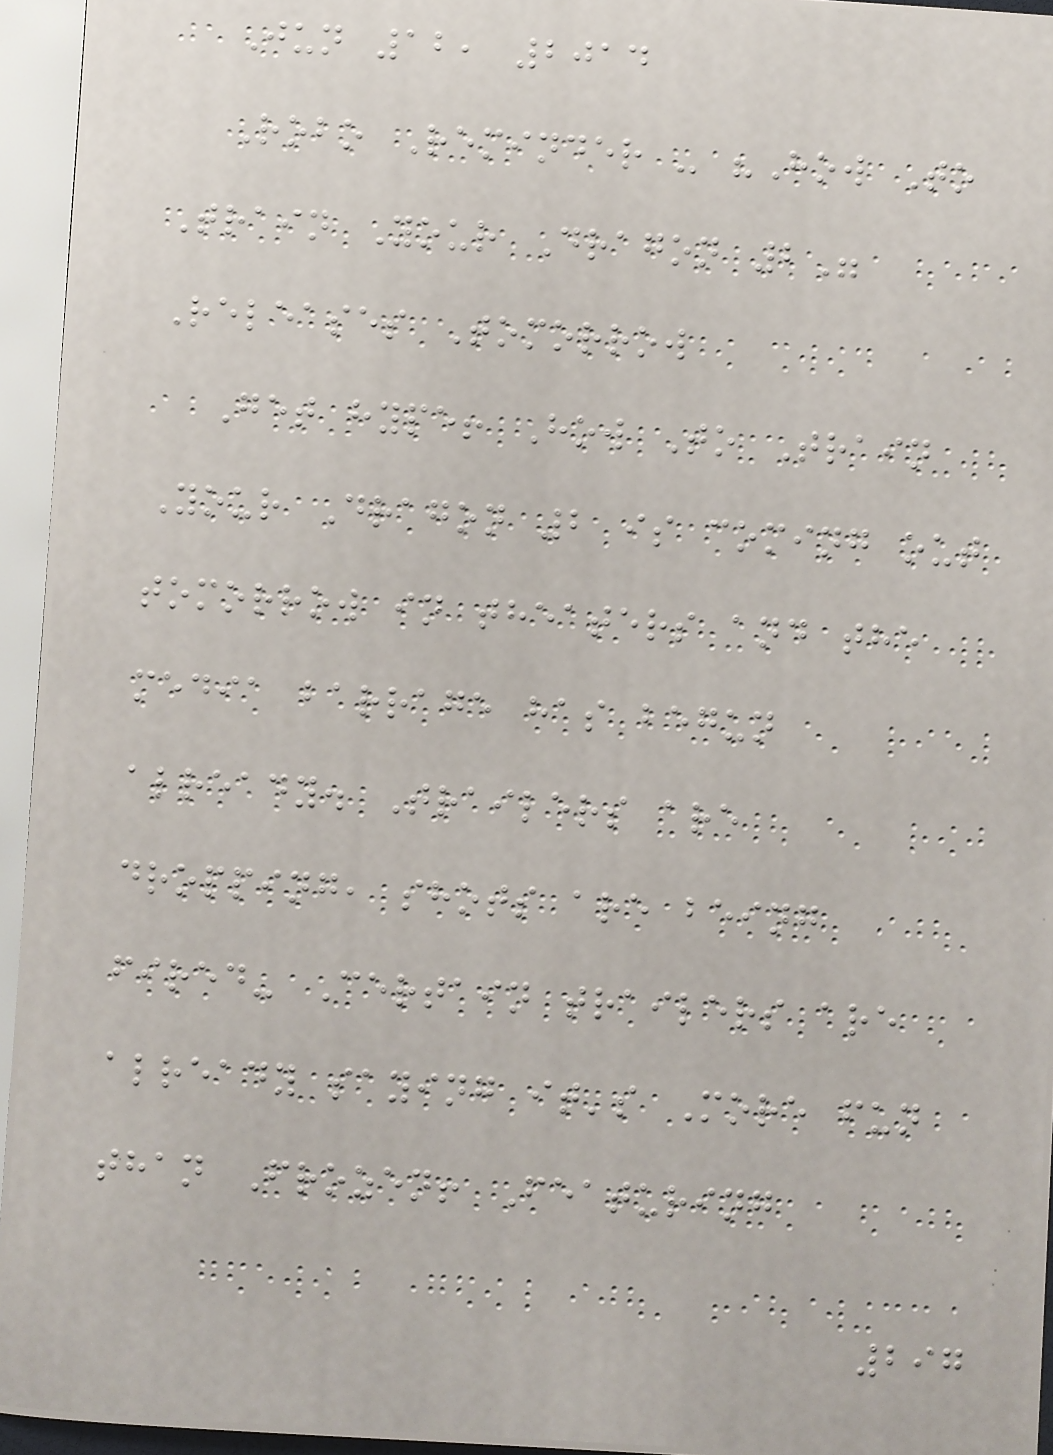Jun 12, 2014
Robo Reminder - "How To
Train Your Dragon 2"
Releases Tomorrow
Get hype! How To Train
Your Dragon 2 is coming out
tomorrow in theaters and the
media barrage has begun
already. Trailers are
dropping, shots are being
fired- Certain trailers are
already saying it's More fun
than Frozen! Featuring
297
